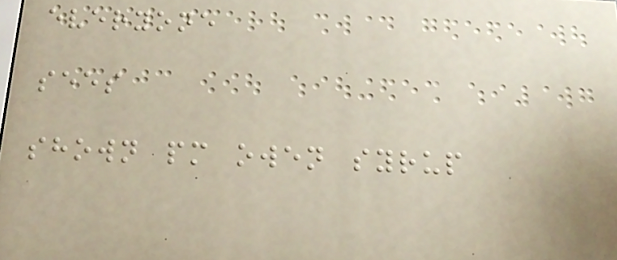everyone
sees
shown pm owen syrup
